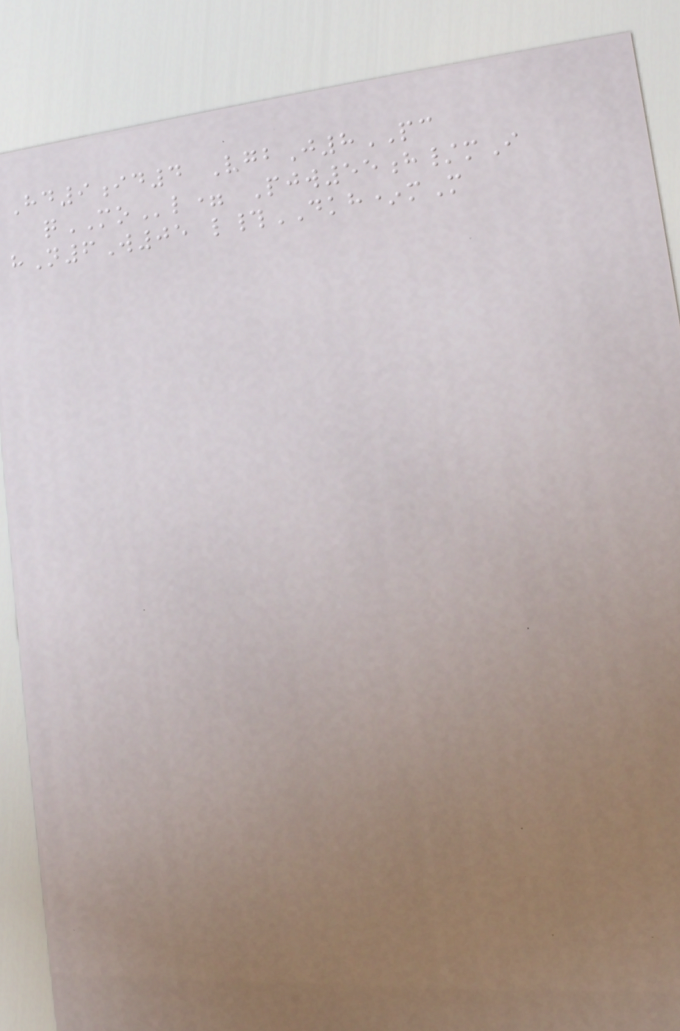Hd9id4 VgbJ8PC
qMOl= Pjw55h/mI
hN6W05 l#DKH*mM
